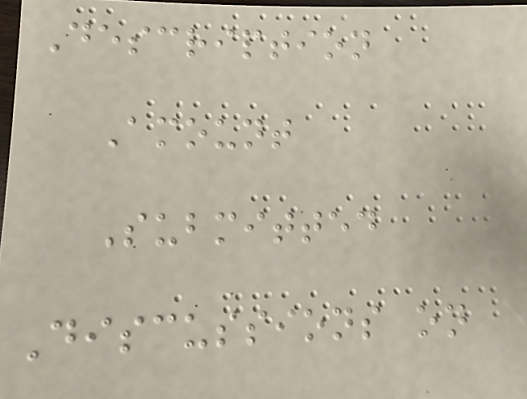Description
Amount
Submitted
Discussions on
